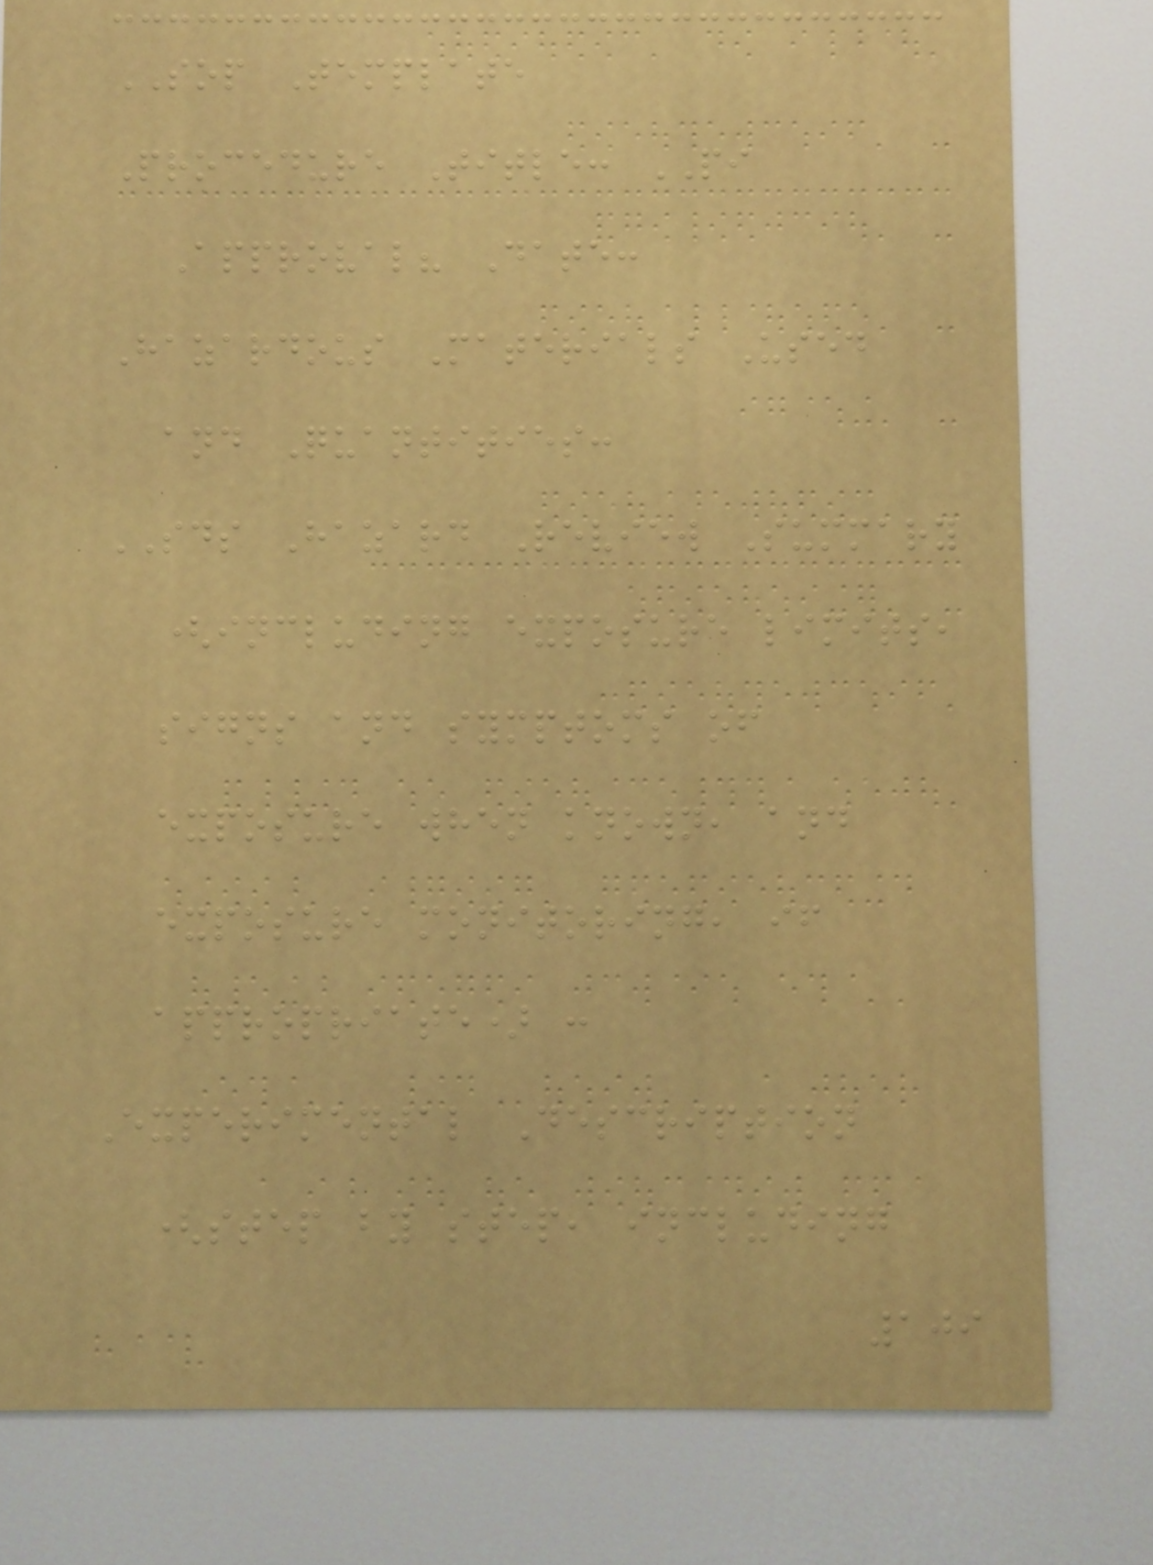SOP Template
Procedure Title: PI
Approval? Date:
Hazardous Materials Used
and Quantities:
SDS Hazard Review Summary
(including exposure limits,
signs and symptoms of
exposure when known, and
exposure monitoring, if
appropriate) :
Experimental Description
(step by step, including
109
